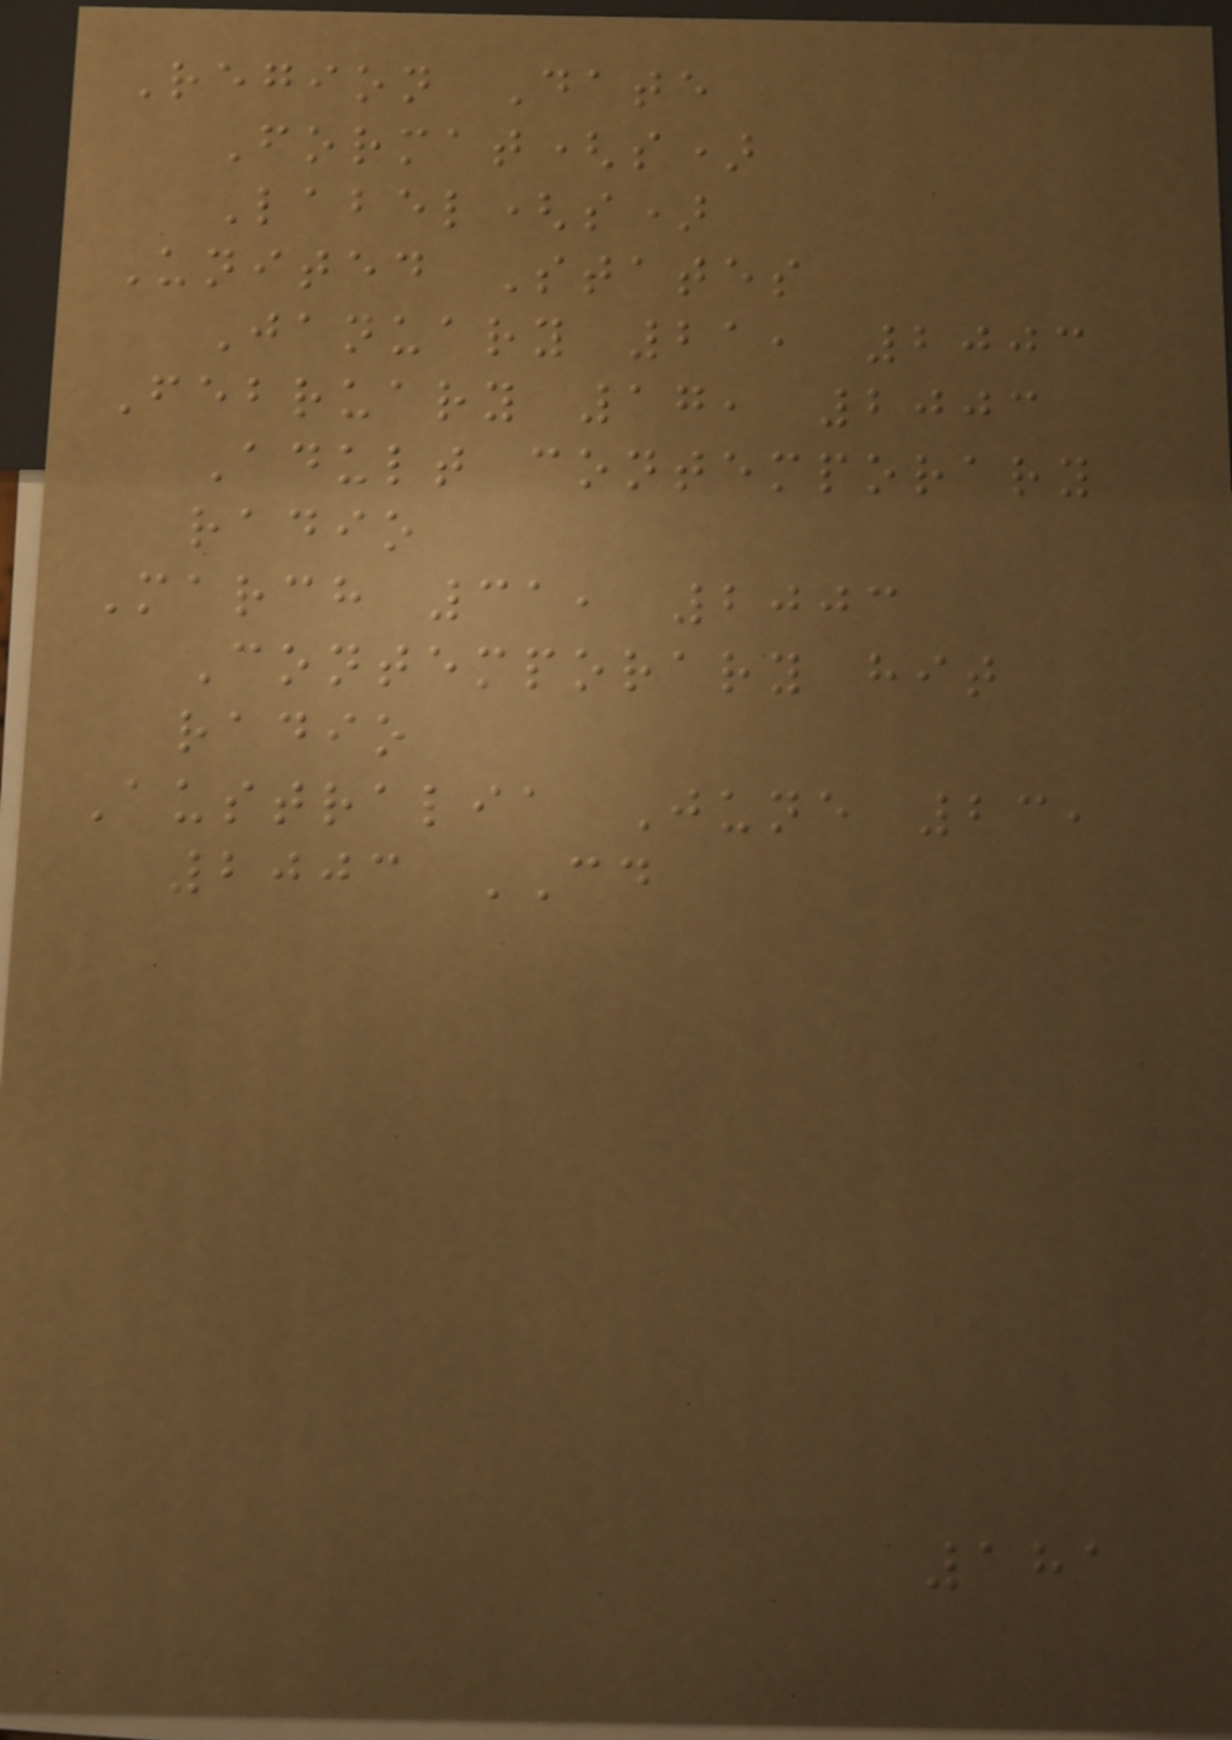Region Date
Format(s)
Label(s)
United States
January 21, 2003
February 17, 2003
Adult contemporary
radio
March 31, 2003
Contemporary hit
radio
Australia June 23,
2003 CD
181
